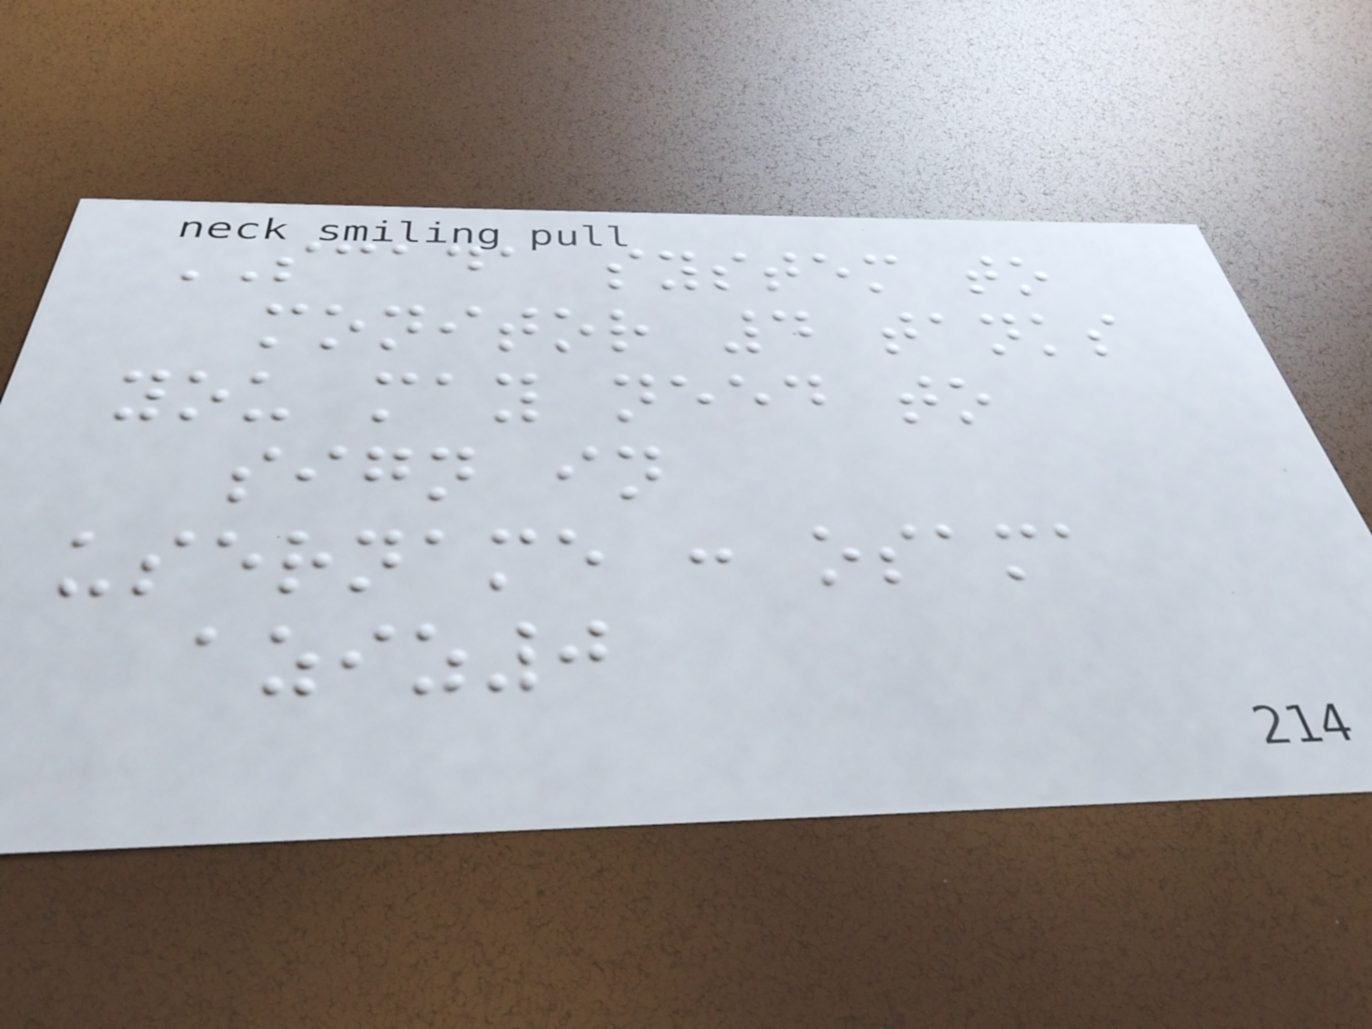SCADA system to
monitor 4 tanks
you may need to
sign in
username : osama
aziz0
